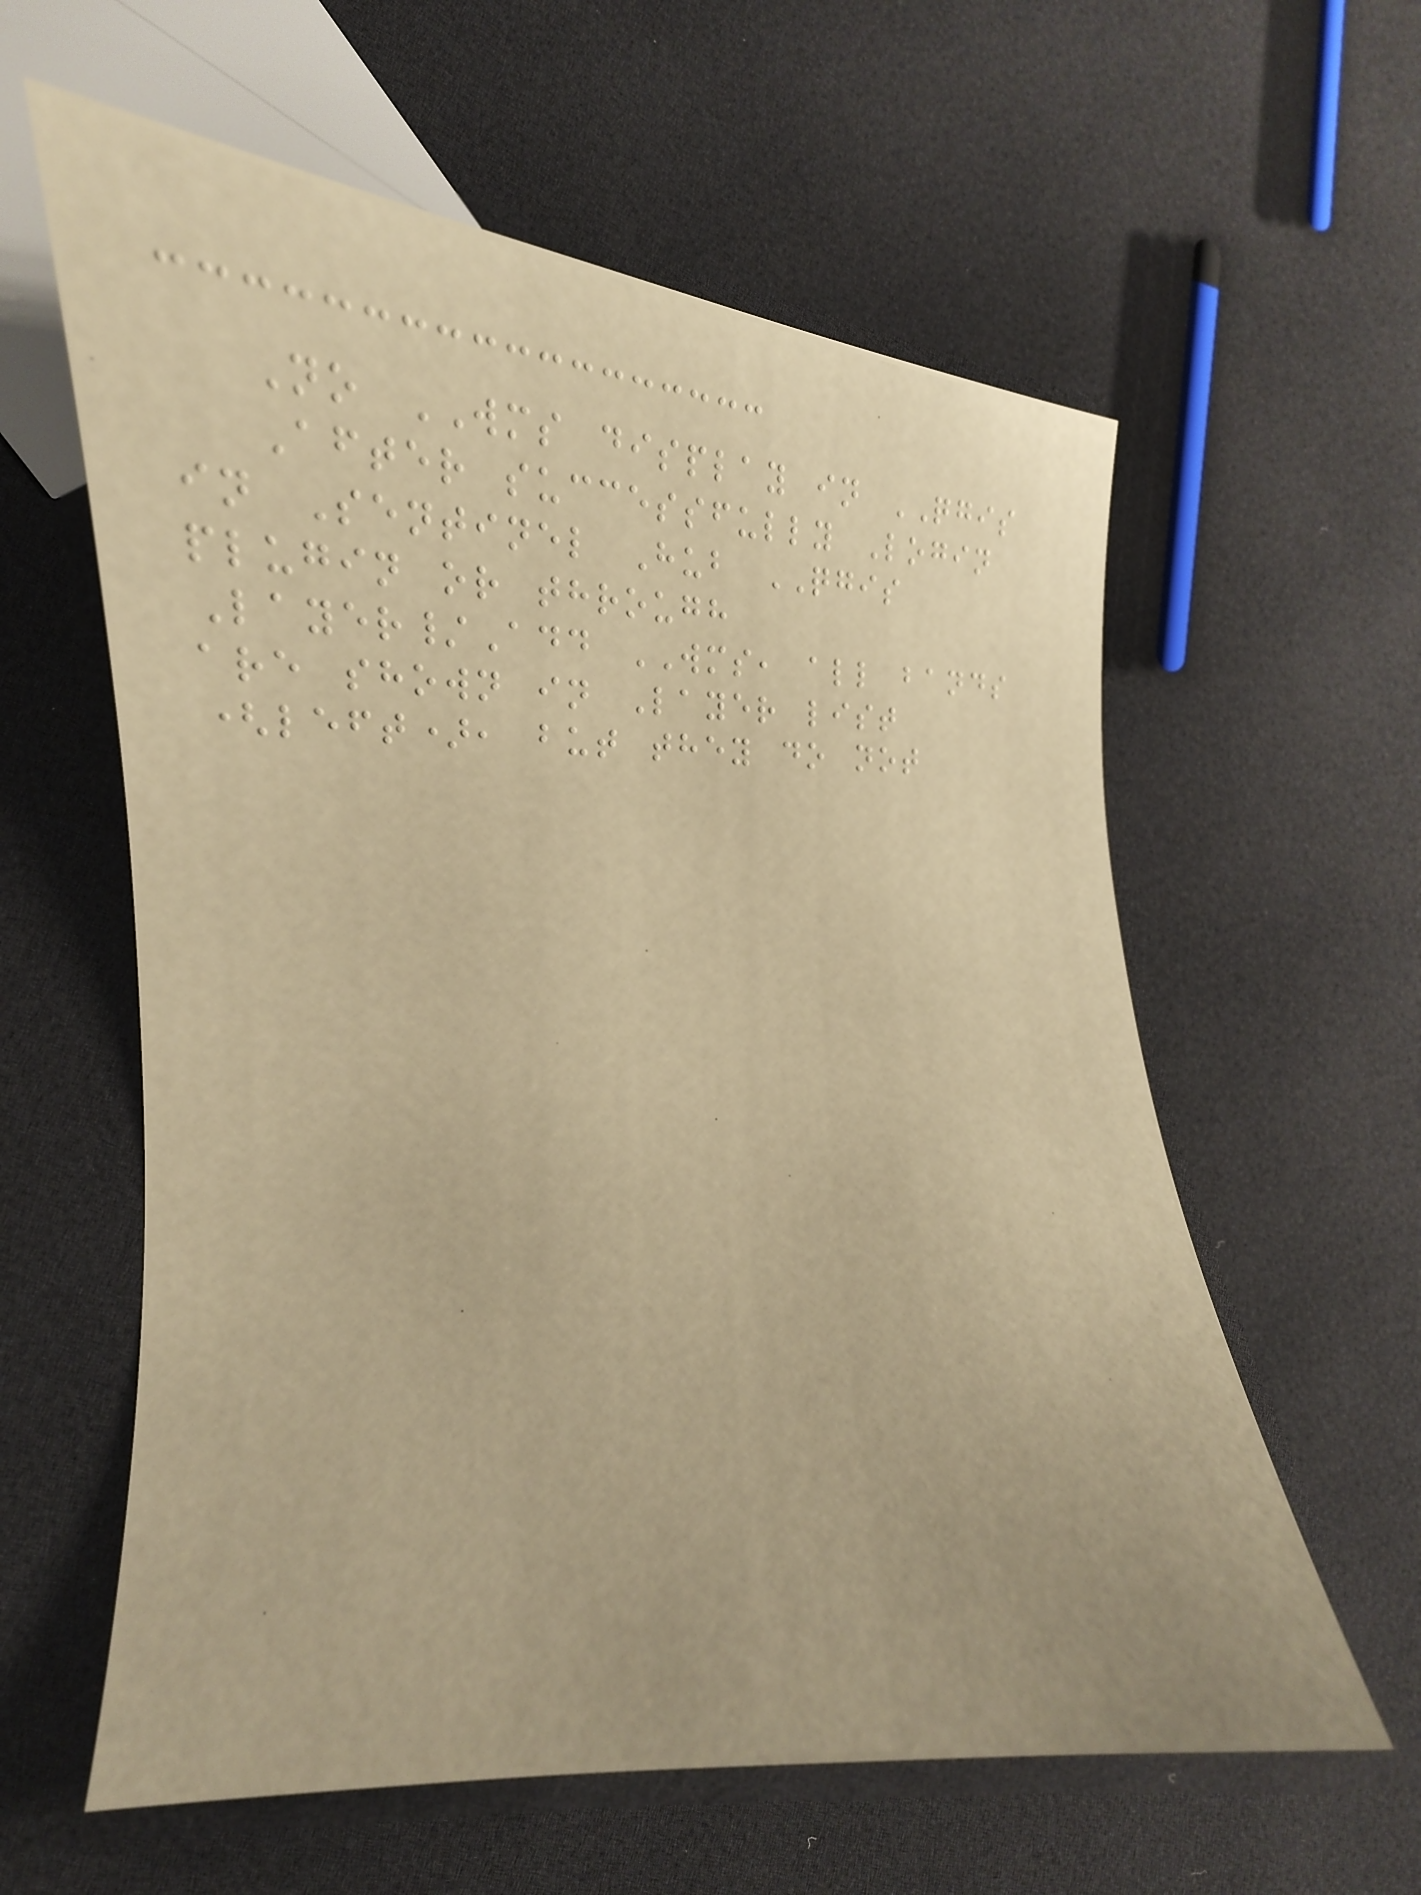No WMS display in QGIS
After successfully Login
in Sentinel Hub QGIS
plugin or through
Layer/Add WMS, all bands
are shown in Layer list
(left), but they do not
